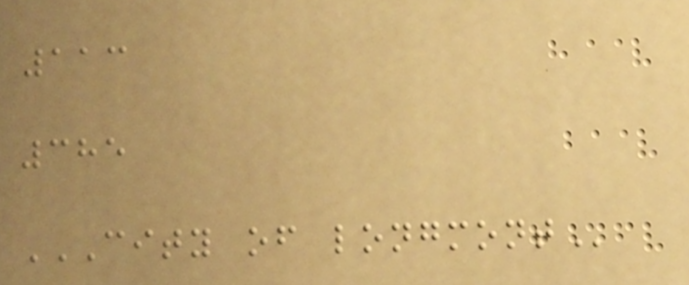113
385
CITY OF LONGMONT
